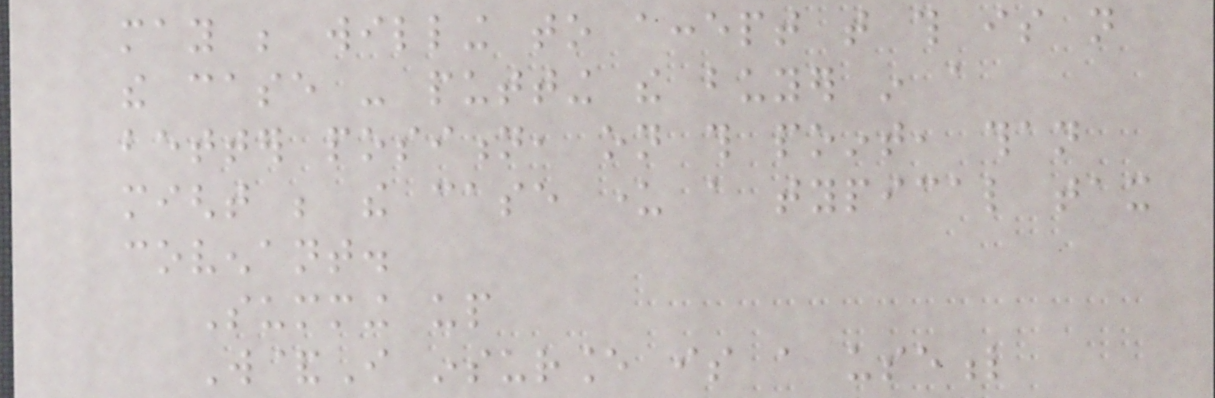may be willing to accept that this is not
the case - putting the buyer in a
better position, on this point, than
might be the case under a typical tax
covenant.
Summing up
W&I insurance is a useful
